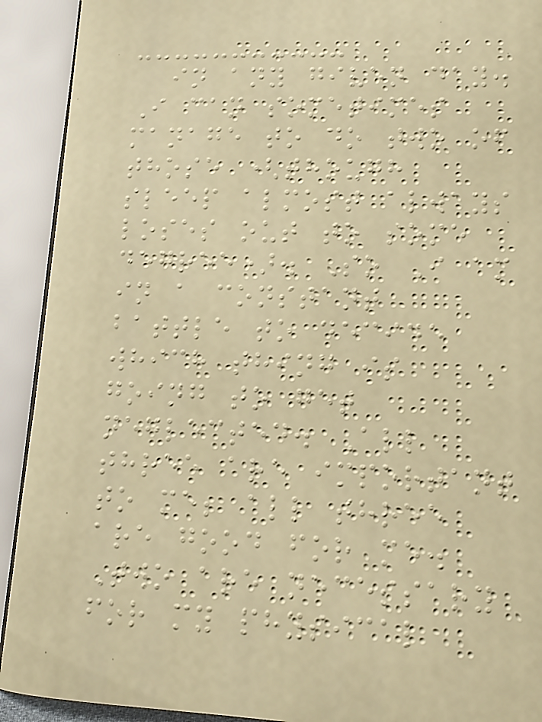in any given day.
I can sometimes
manage to do two of
those (though
sleep almost always
loses out to some
degree). So I am
in a constant
battle to decide
which thing is
going to get
neglected. All
three are important
to me; all three
are good for me.
Two are necessary
for my physical
